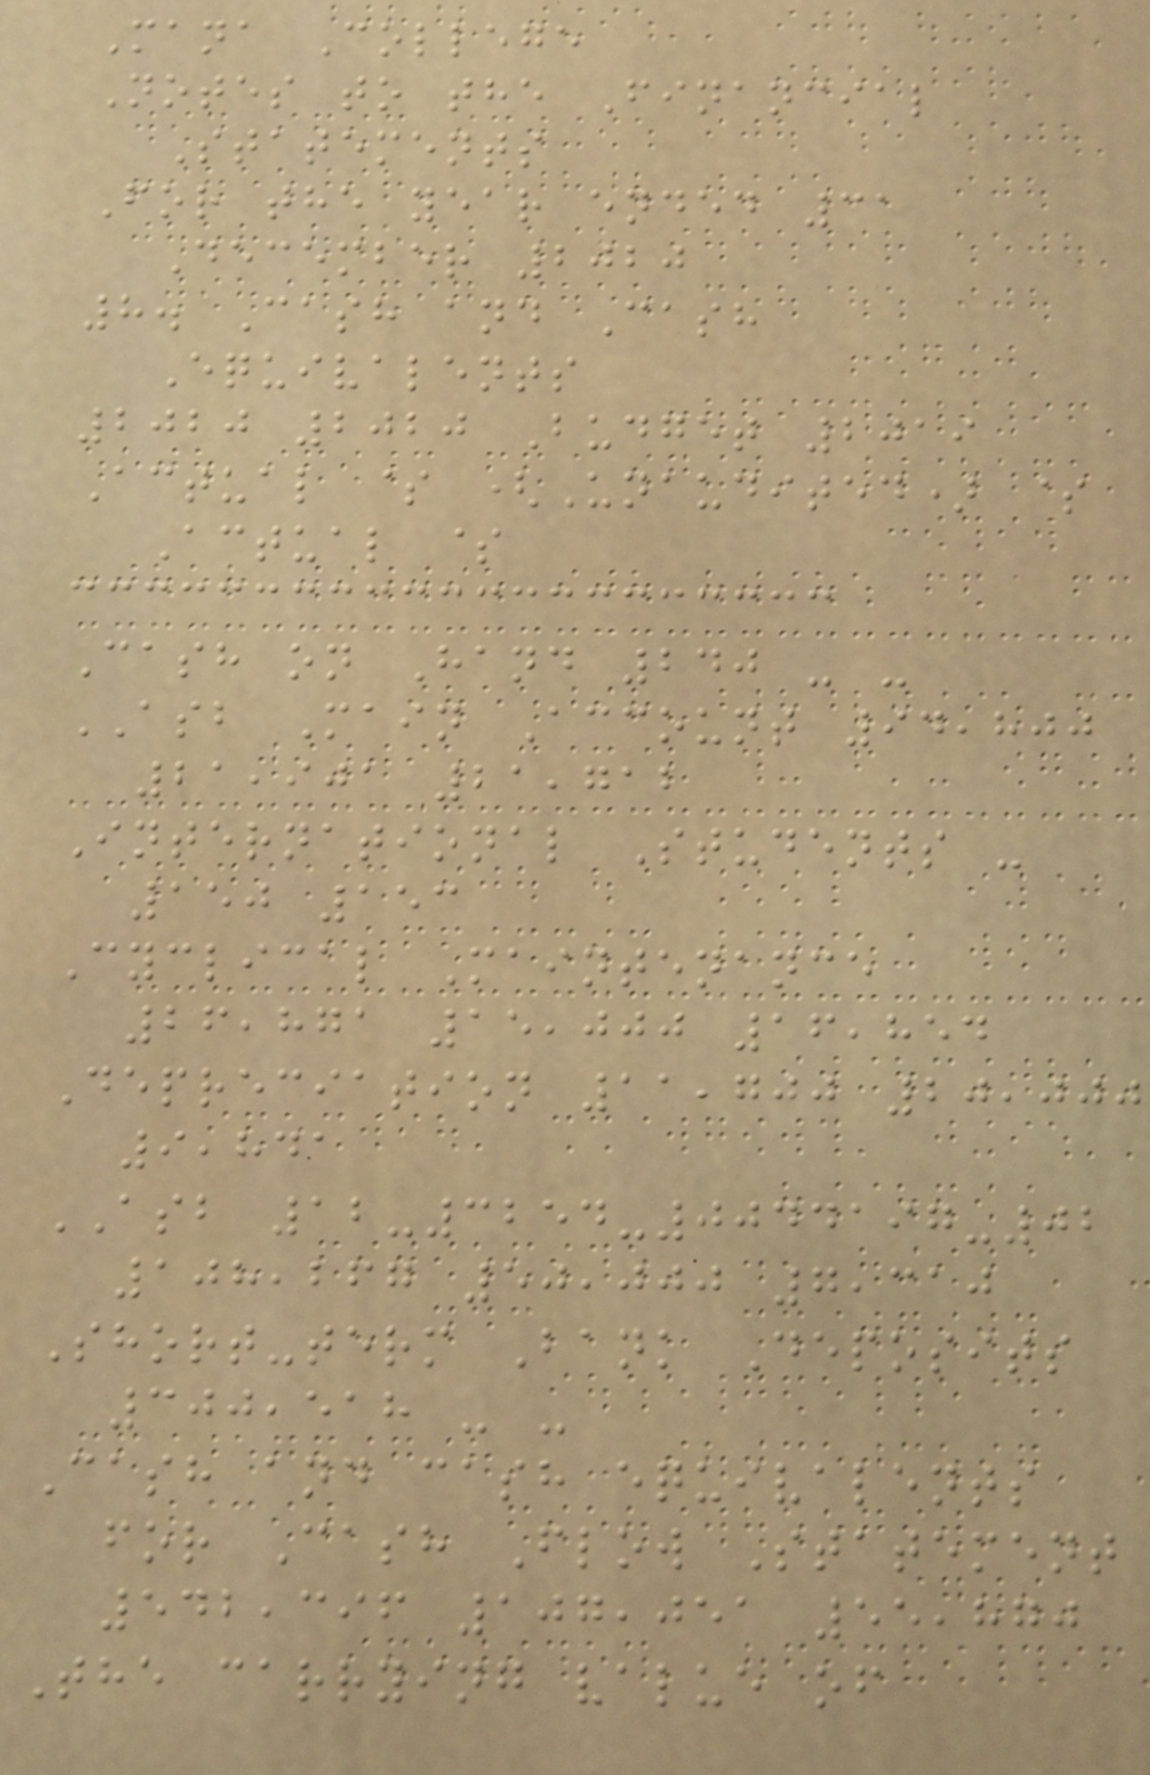Mana College
Notes to the Financial
Statements
For the year ended 31
December 2020
8. Cash and Cash
Equivalents
2020 2020 Budget 2019
Actual $ (Unaudited) $
Actual $
Cash on Hand 240 - -
ASB Main Account 94,800
21,901 21,712
International Students -
150 153
Cyclical Maintenance
26,871 15,000 16,854
Depreciation 11,700 20,000
9,841
ASB 12-3254-0044197-02
108,267 50,000 7,310
Short-term Bank Deposits
300,518 - -
Cash and cash equivalents
for Cash Flow Statement
542,396 107,051 55,870
The carrying value of
